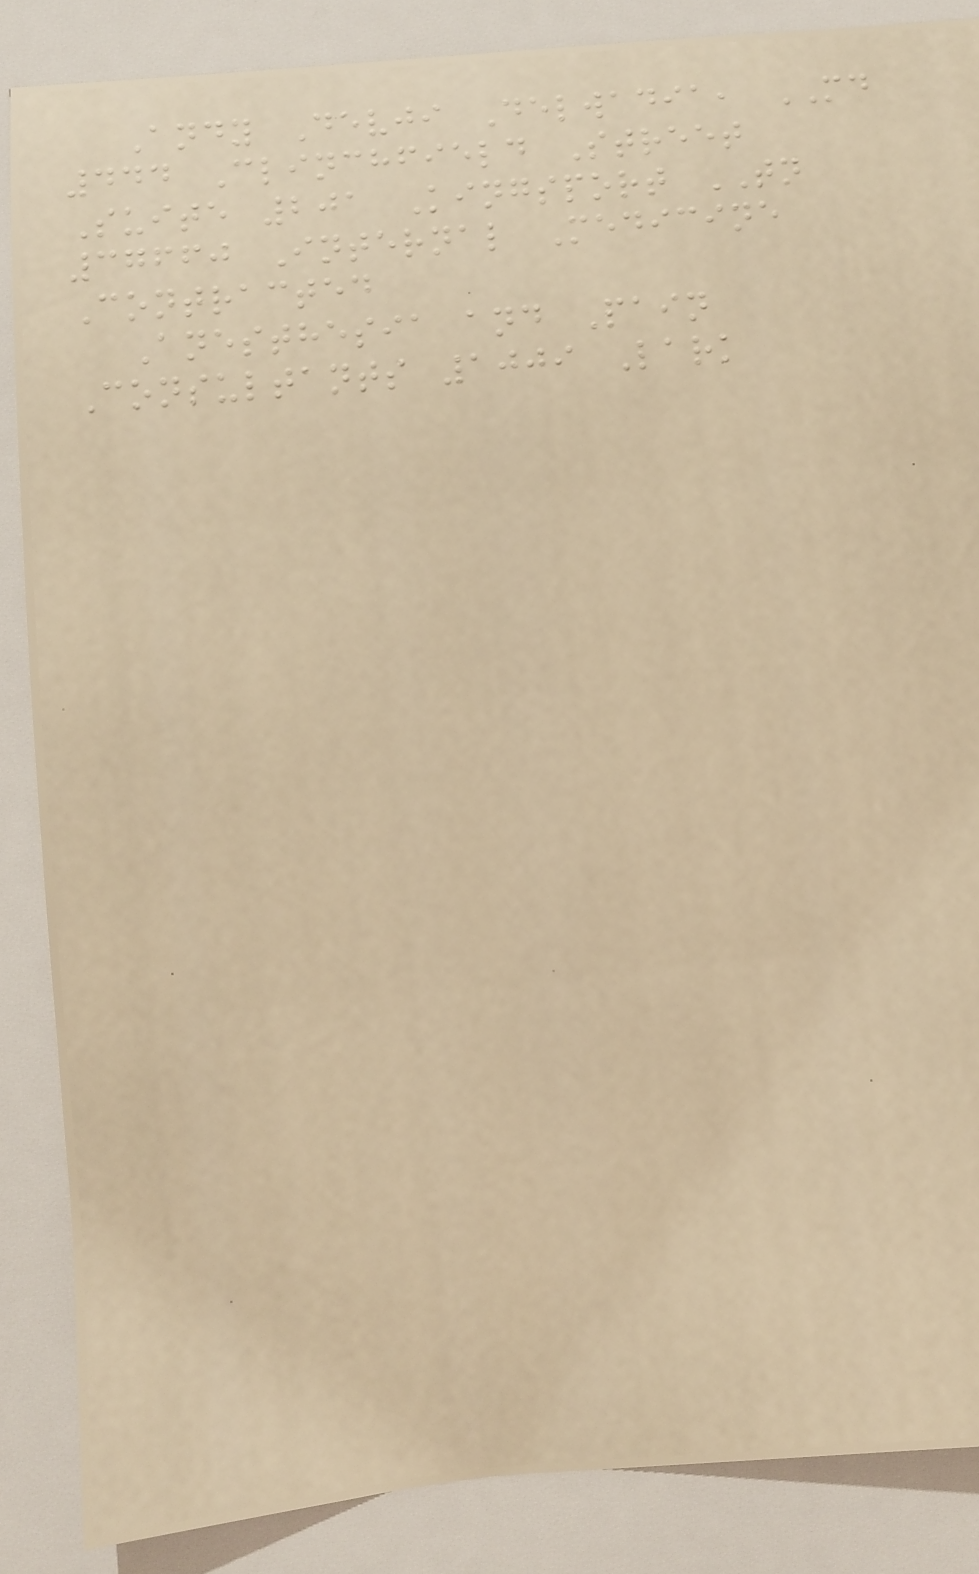Andy Devji Delwadia, MD
444 Clinchfield Street
Suite 201 Kingsport TN
37660 Internal Medicine
Contracted
Anesthesia and Pain
Consultants 1009 Lark
